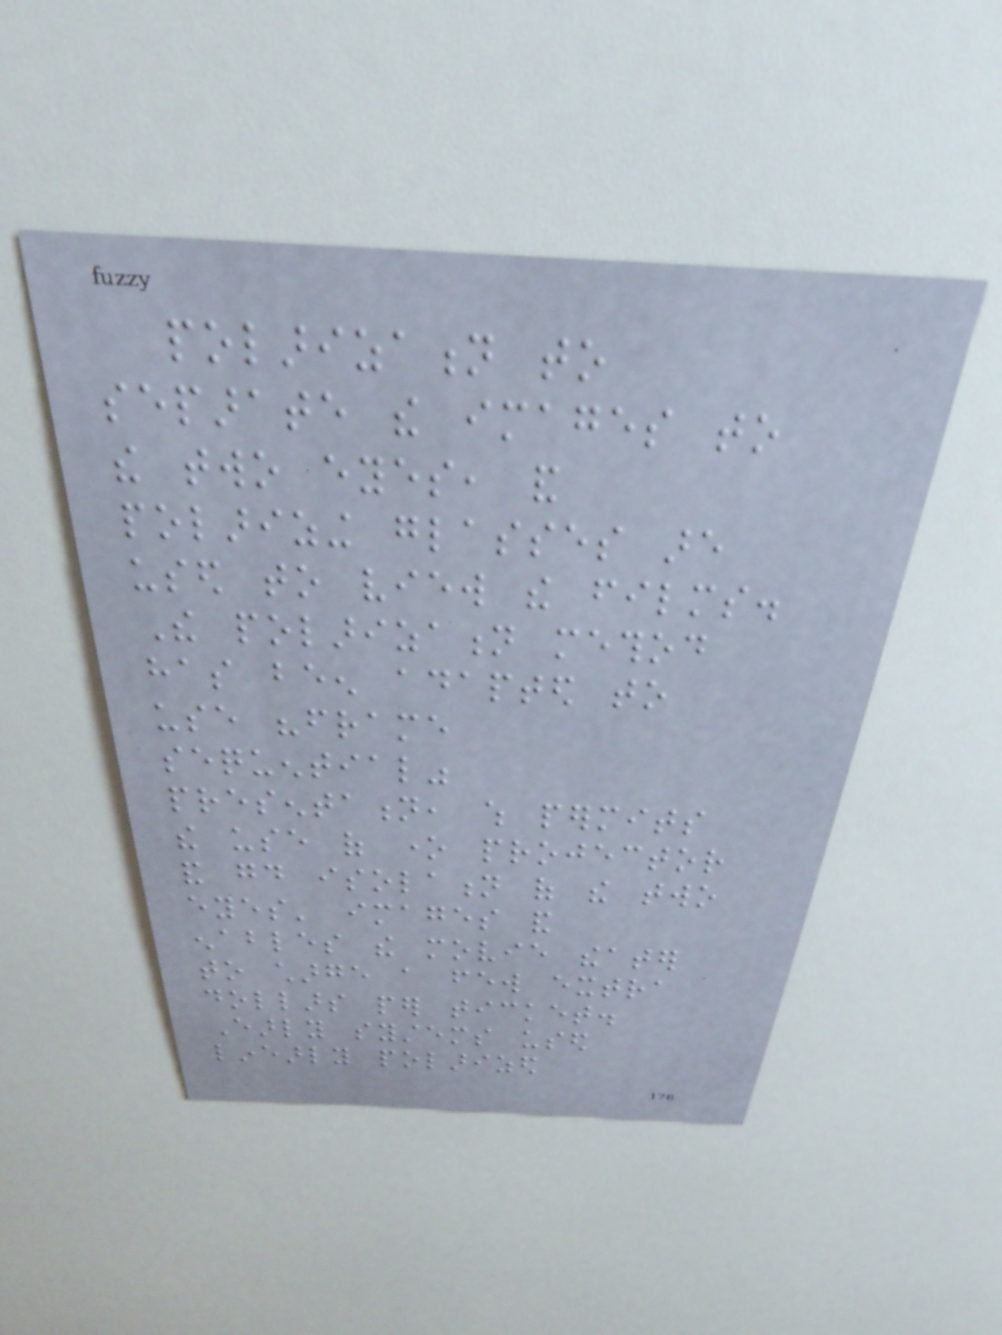polarization to
separate the images to
the two eyes, and
polarizing glasses are
used to view the films.
The polarization method
has been adapted to
use "frame
sequential"
presentation, which permits
the use of one projector
and good isolation of the two
eyes' images and
enables the movie theater
to charge a few extra
dollars per ticket.
Early systems used
linearly polarized
